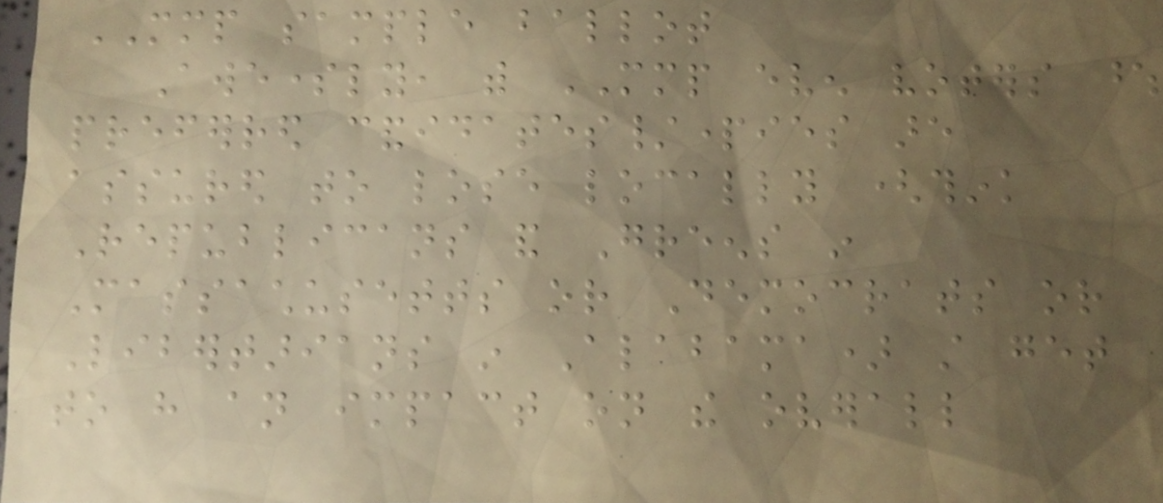MMP sample ballot
Awesomely, with MMP even voters whose
preferred candidates/parties are
assured to lose locally (think
Republicans and Greens in
Massachusetts or Democrats or
Libertarians in Alabama) still get
to have an impact on the overall
